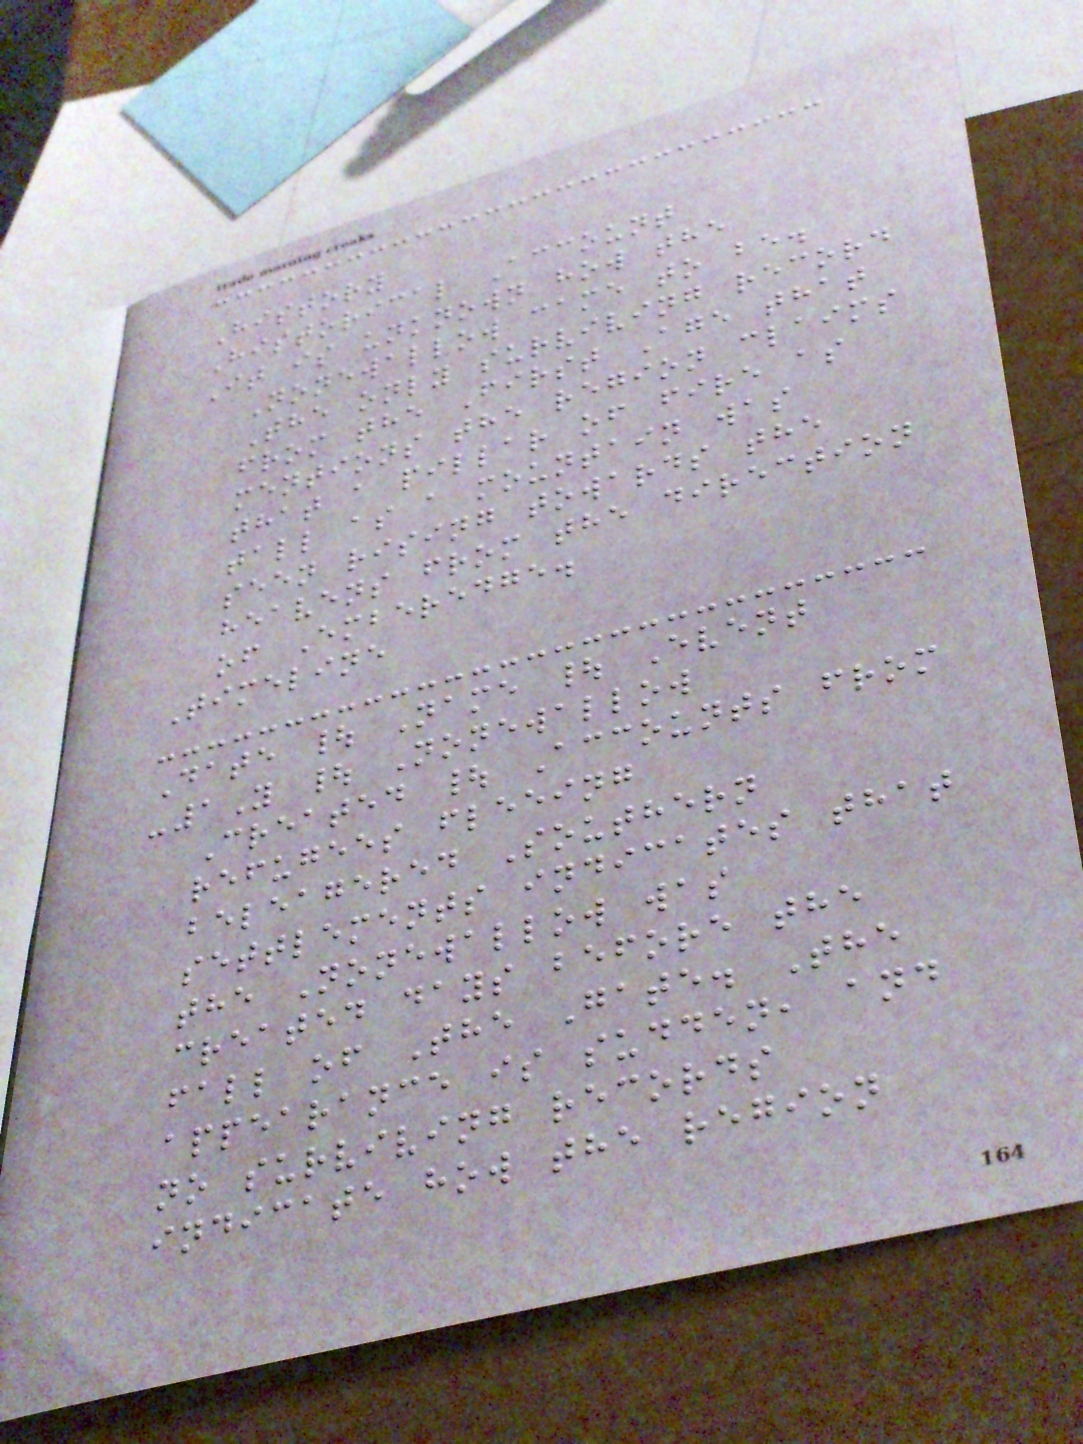History
Historical Account
It is unknown how the
Nonewallow came to be.
The only surviving record
from the First Age that
mentions the region claims
that a pillar of fire as
tall as a mountain was
seen rising towards the
heavens from the direction
of Emberedge.
Timeline
Date | Name | Event
-1Y | Nonewallow
Created | Accounts from
refugees fleeing
beleagered Southern
settlements indicates that
the Nonewallow was
created days before the
fall of The Gate. The
appearance is sudden, and
no surviving records
indicate how the region
